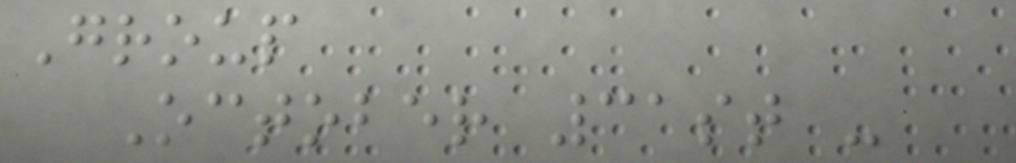Group
October 31st -
